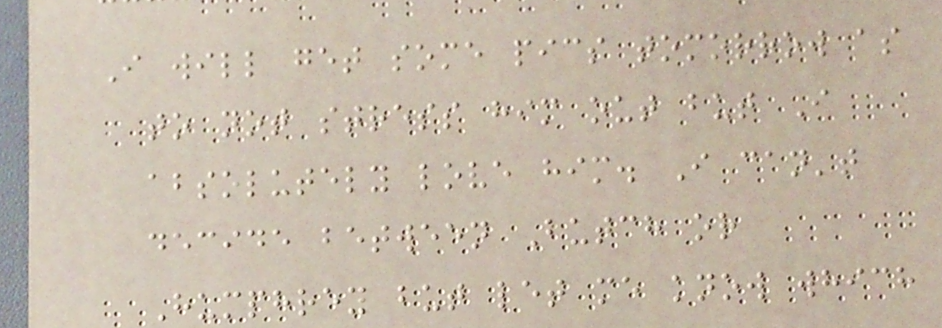I will get some pics tomorrow as
to not stress him out but I
absolutely love him. I can't
decide between Butch or
Humphrey but let me know which
